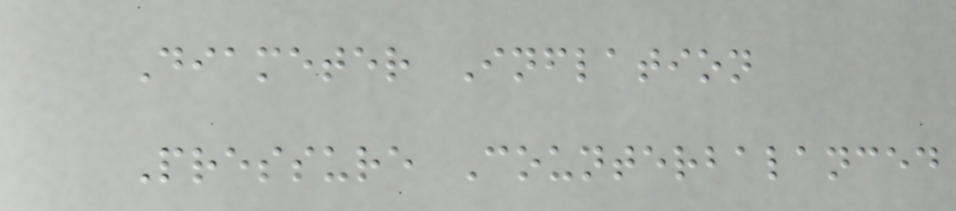Diameter Inflation
Pressure Counterbalanced
